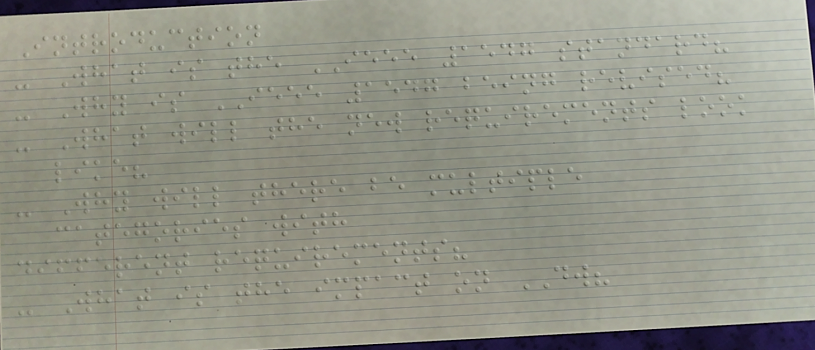Introduction
- What is the IEEE 1547 standard?
- Why is IEEE 1547 being revised?
- What will the new requirements look
like?
- Why will there be multiple
categories with
different requirements?
- What is the impact on DW?
